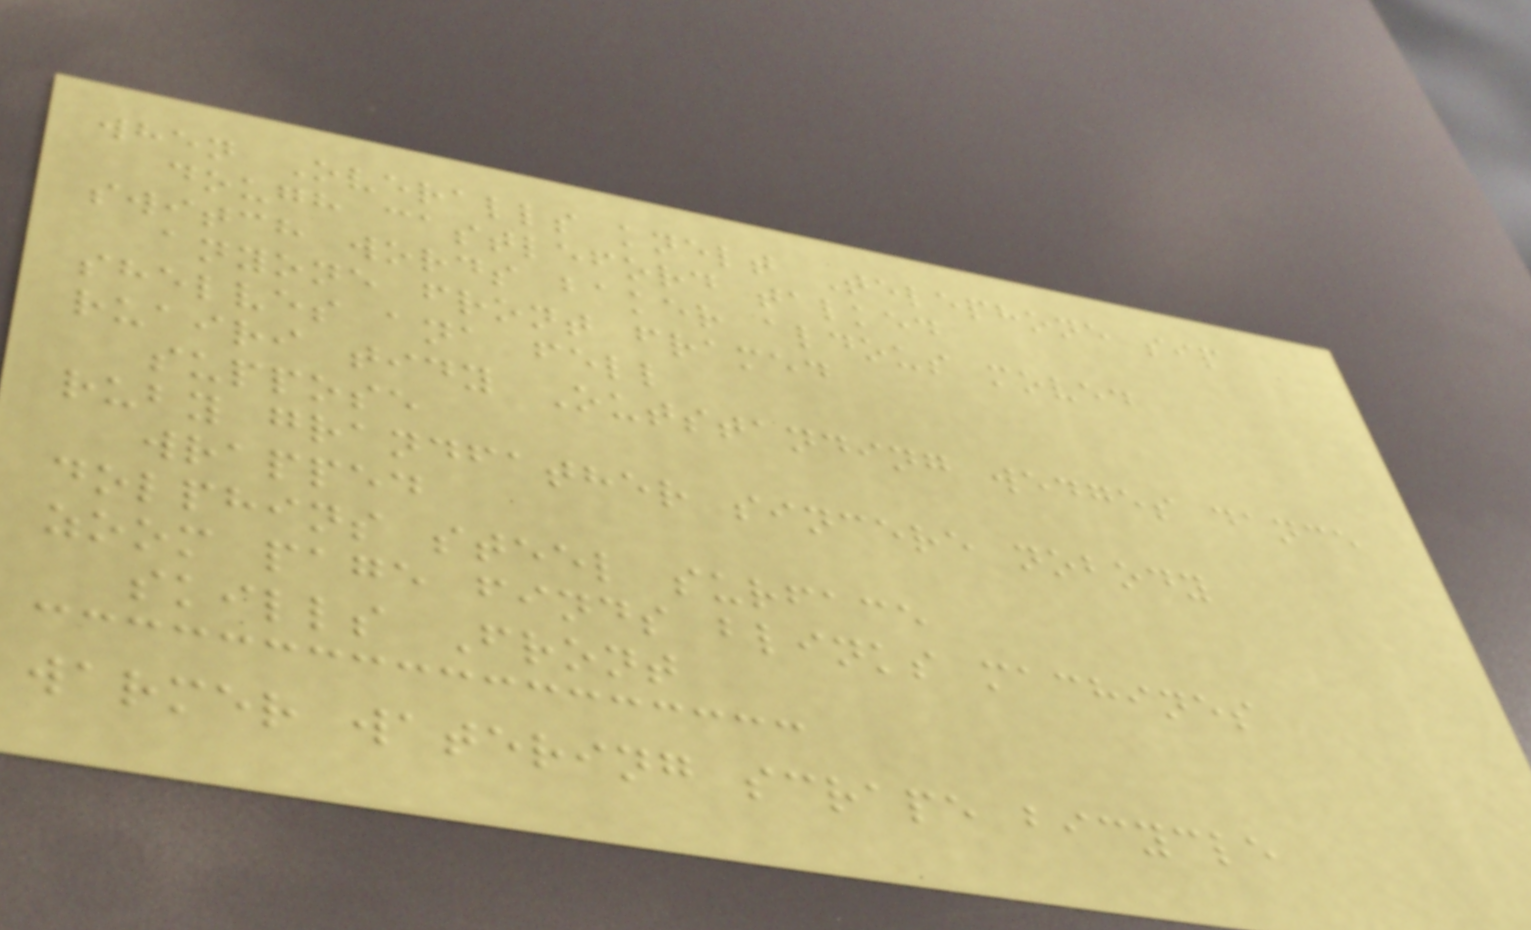when Overalls knelt Telephone sip
dough castleford talked
switch words baker aldous moved
anyone front framed
shelves ana fell
ruairi tidy Outstanding wedges dance
suppose
ruby grandfather sincere nobody
wrapped
dolphins steel surface
zoom page finds blinks machines
skills Front
warmer watering scrape bicycle
